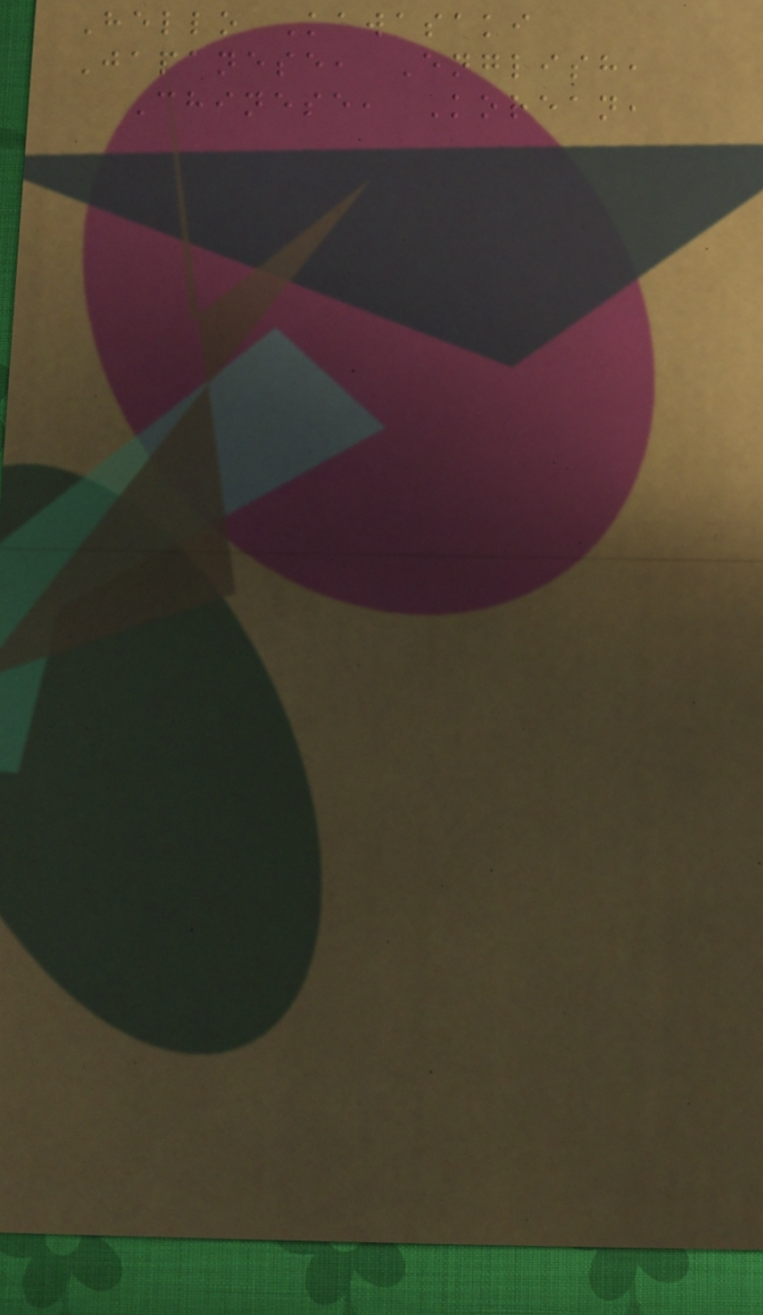Hello Kawasaki
Japanese, English,
Chinese, Korean,
